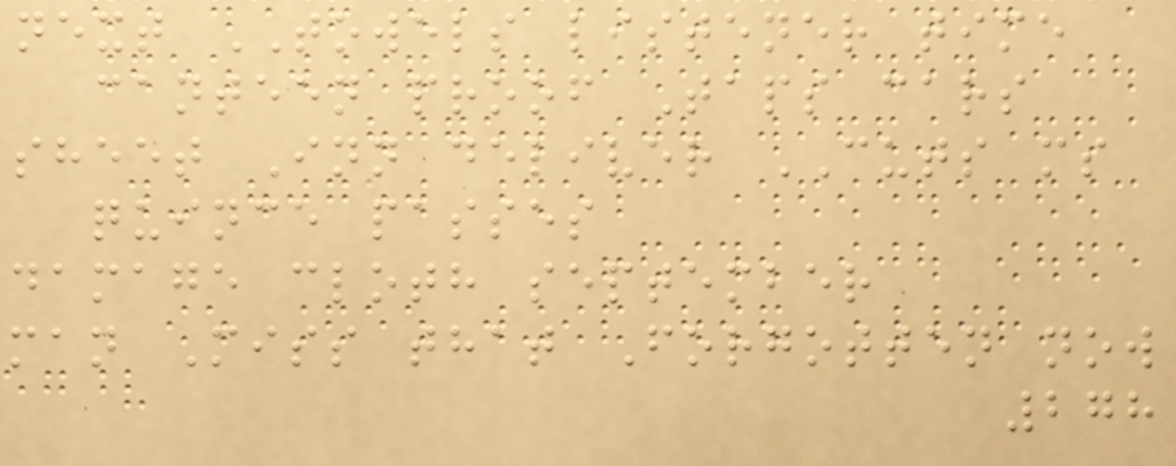next TOWELS listener time
canteen proof Taps cars
sheet Inn deliver CUTS ms
quince passes
damage cloth september
man Miss that Forgotten now
278
